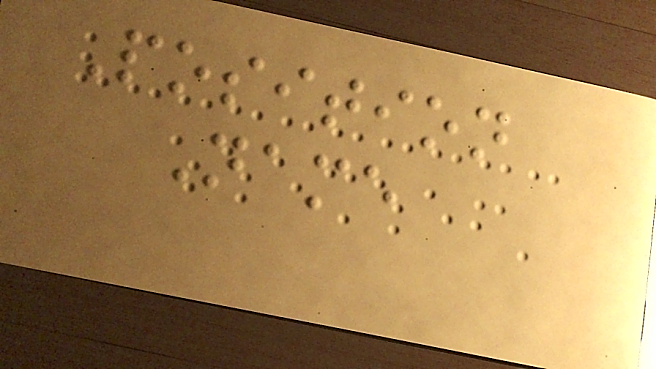Position
Name
